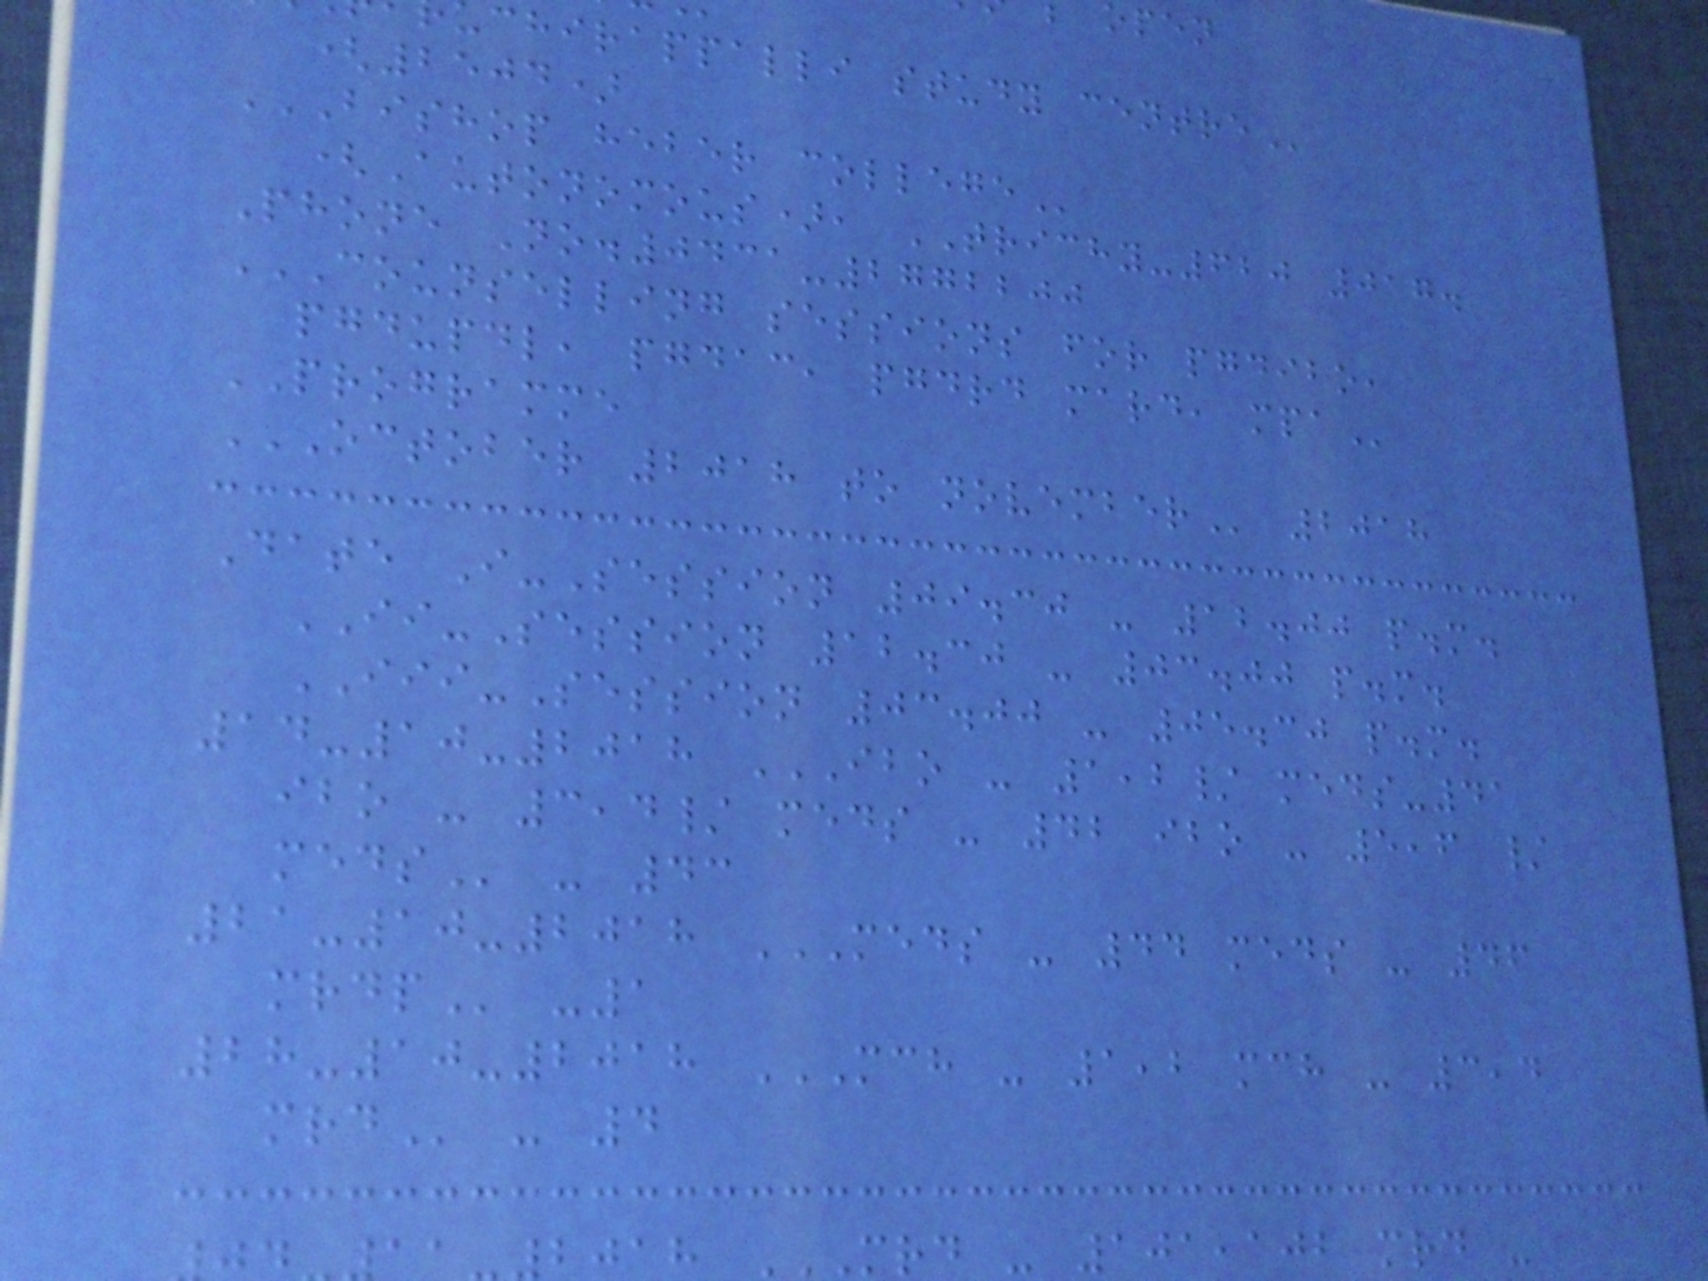chirappalli study
(2504)
BISHOP HEBER COLLEGE
(Autonomous), TRICHY-620 017.
Phone No.0431-2772200
COUNSELLING SESSIONS FOR PGDIBO,
pgdupdl, pgdac, pgdrd mard,
PROGRAMME
OCTOBER 2018 TO NOVEMBER 2018
Date I-Session 09.30 - 12.00 p.m.
II-Session 12.30 - 03.00 p.m.
III-Session 03.00 - 05.30 p.m.
14-10-2018 IBO - 1,2/ MEDS-41
ibo - 3,4/ meds - 42 ibo - 5,6 /
- 43
21-10-2018 MEDS - 44 MEDS - 46
28-10-2018 MCH - 1,2 MCH - 3,4
- 4
